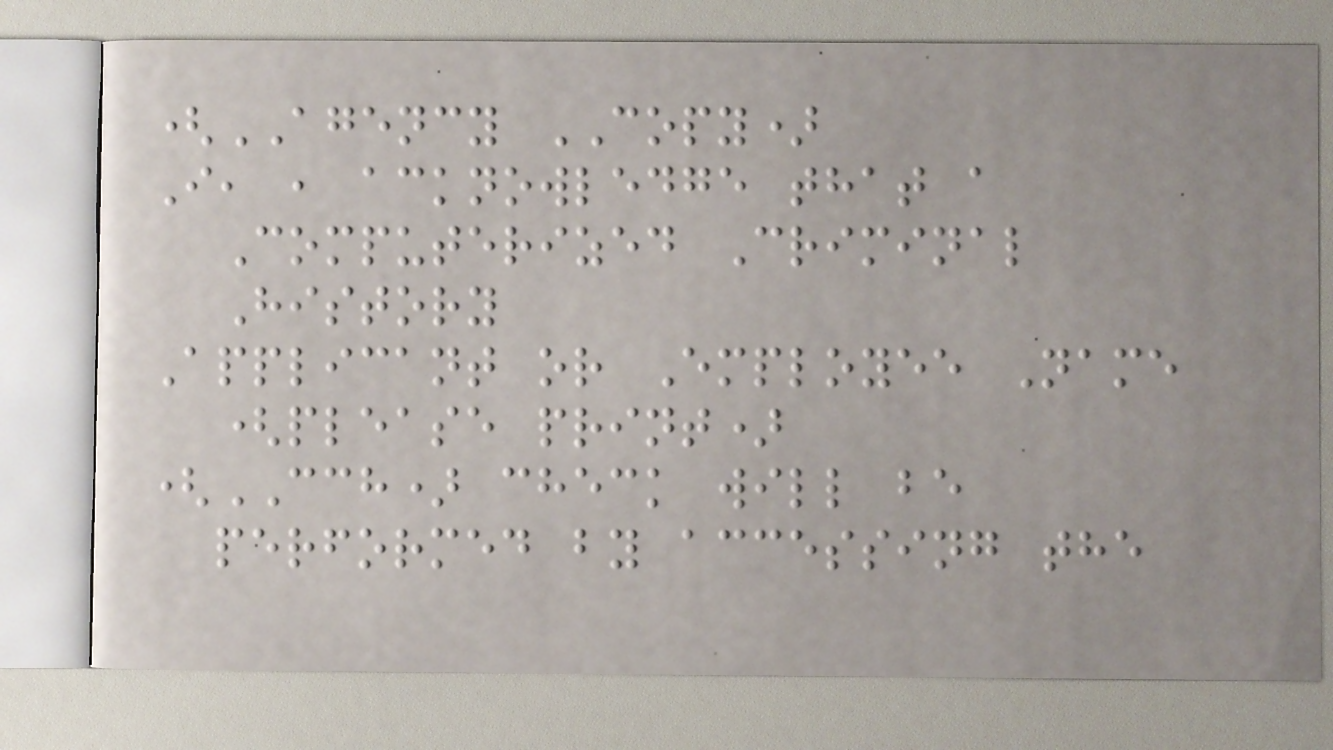(AGENCY COPY)
I, , acknowledge that a
Computerized Criminal
History
Applicant or Employee Name
(please print)
(CCH) check will be
performed by accessing the
